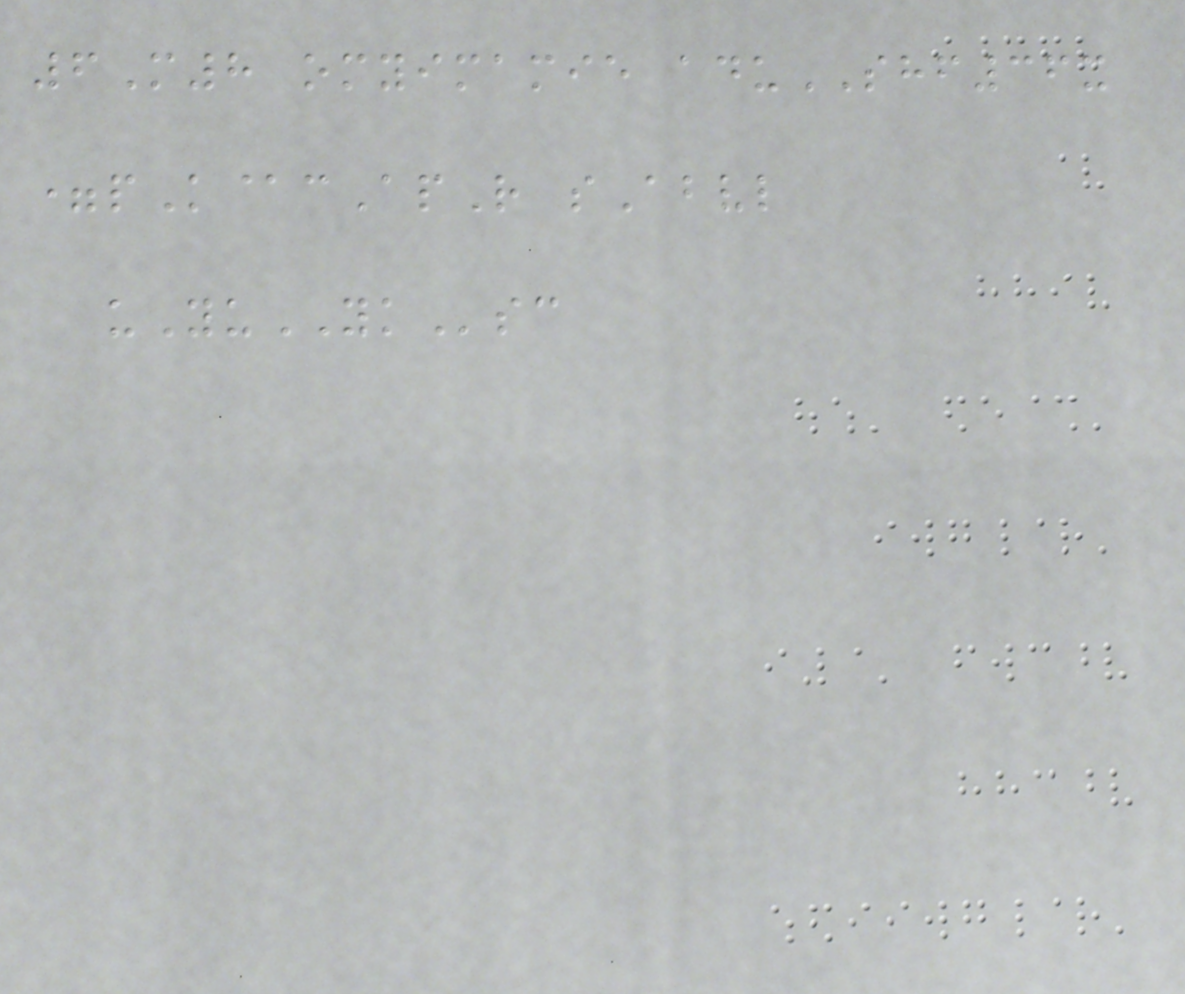6M8 omyimamie aduSHF36x
=pK@cApR sAbvl
uYuYKsc
